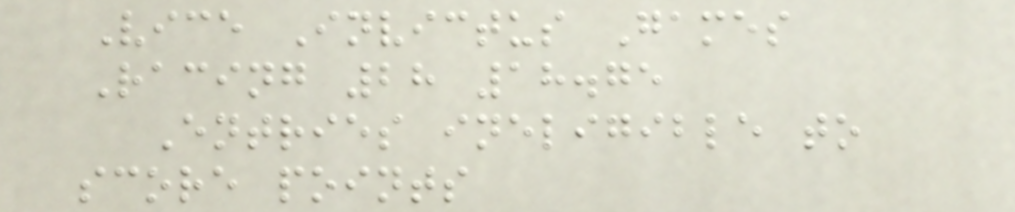Vice Invictus Games
Racing 28 18.75
Entries ineligible to
score points
